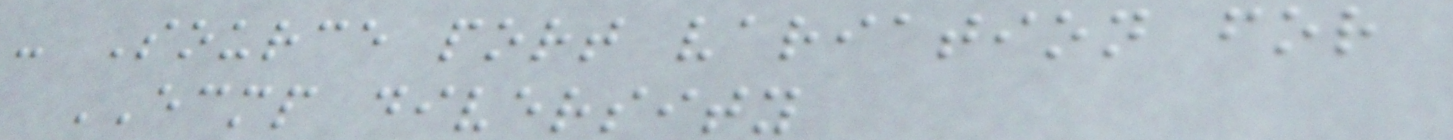- Source port variation for
ECMP diversity
